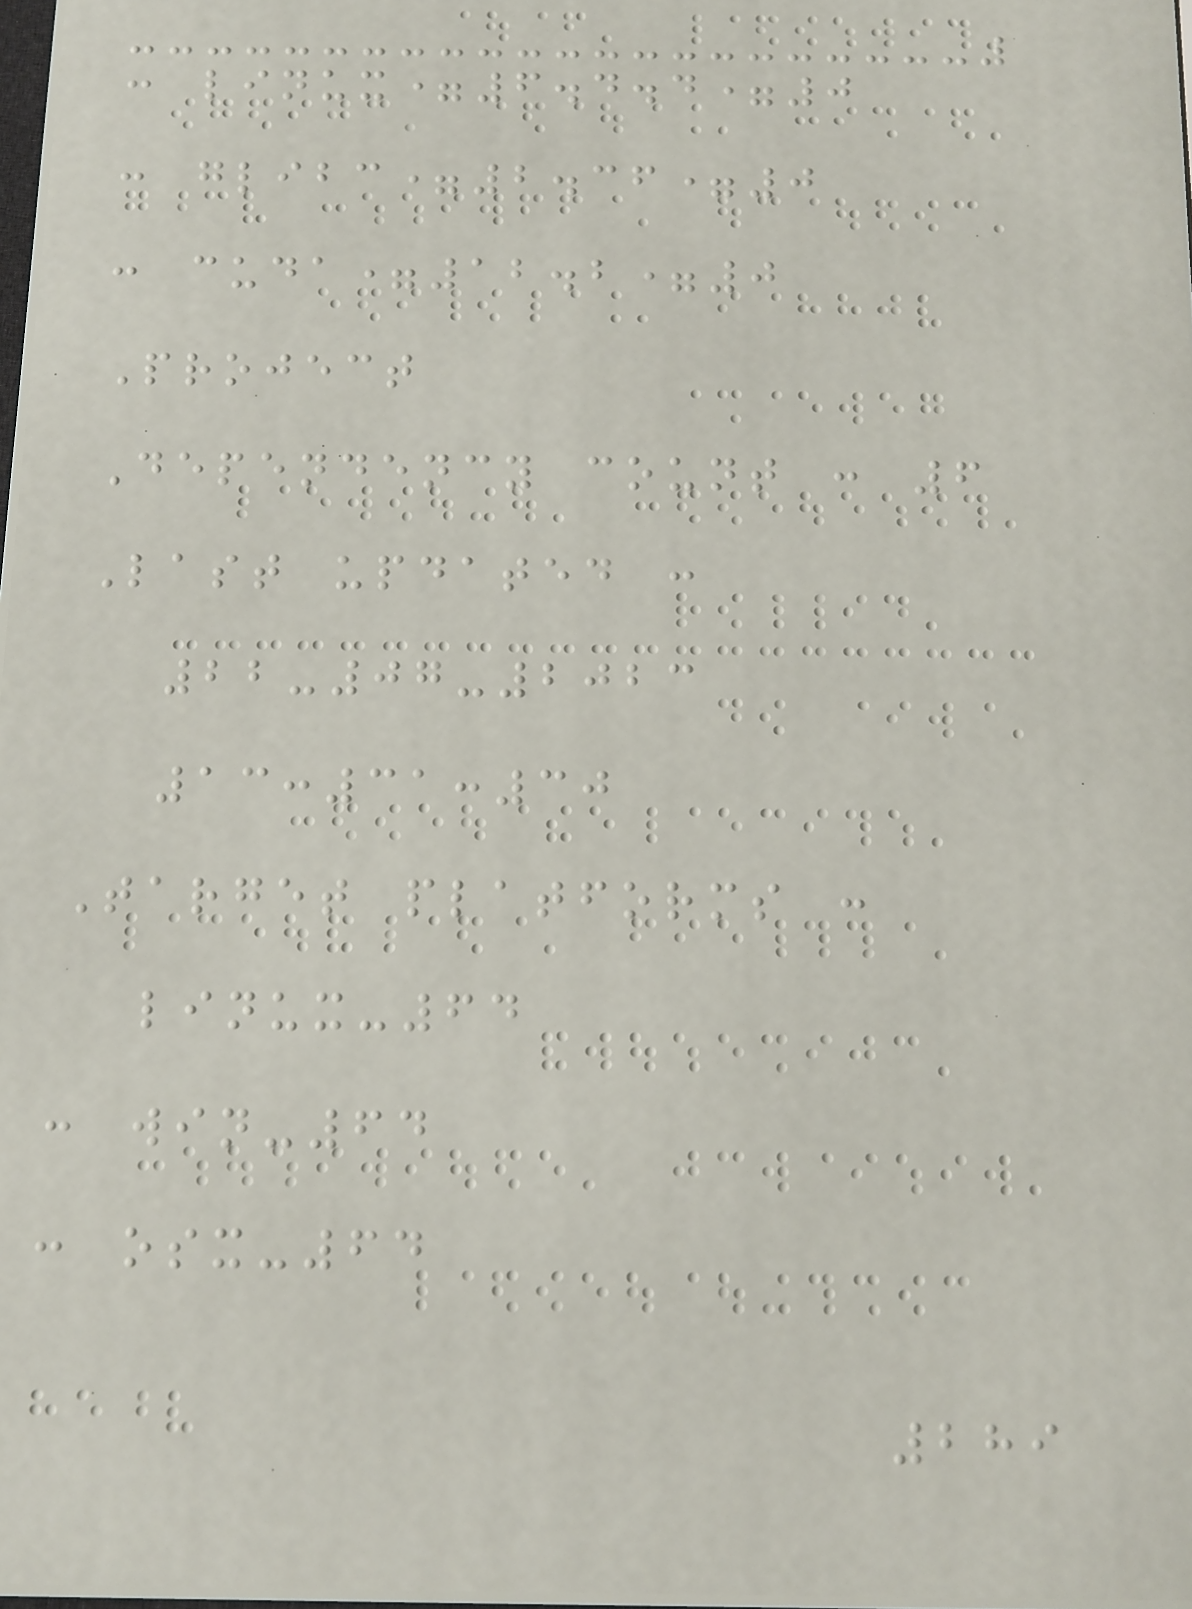: linux=6.4.4=0
: glibc=2.36=0
: cuda=12.2=0
Project
Dependency count : 6
Last updated :
22-07-2023
13:31:30
Target platforms :
linux-64
: win-64
: osx-64
289
